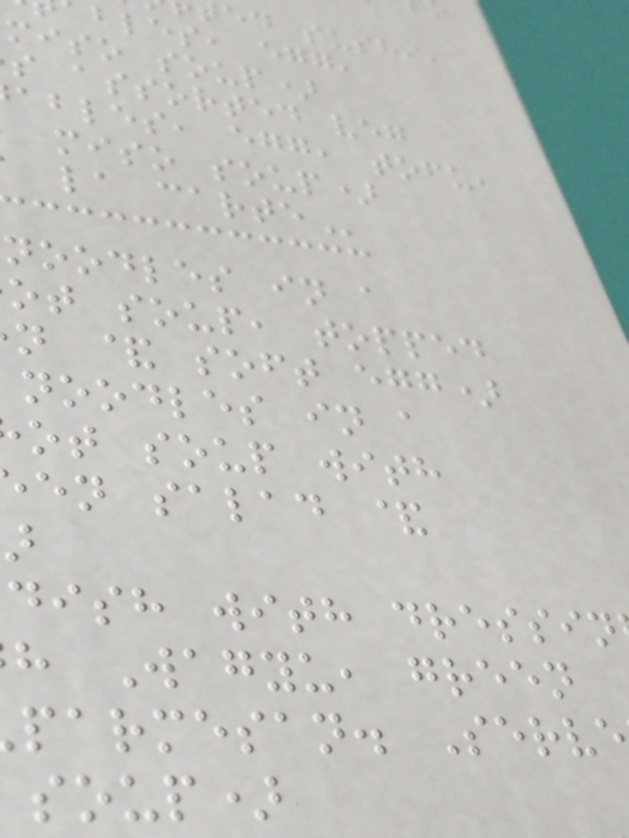ed sushi,
bles, egg,
miso soup)
s assorted veg
ables, egg, tofu,
miso soup)
noodles in a
ot soup, topped
n & soft egg)
noodles in a
ot soup with
en salad &
dish with dressin
h Wagyu, green
parmesan. Serv
soup)
